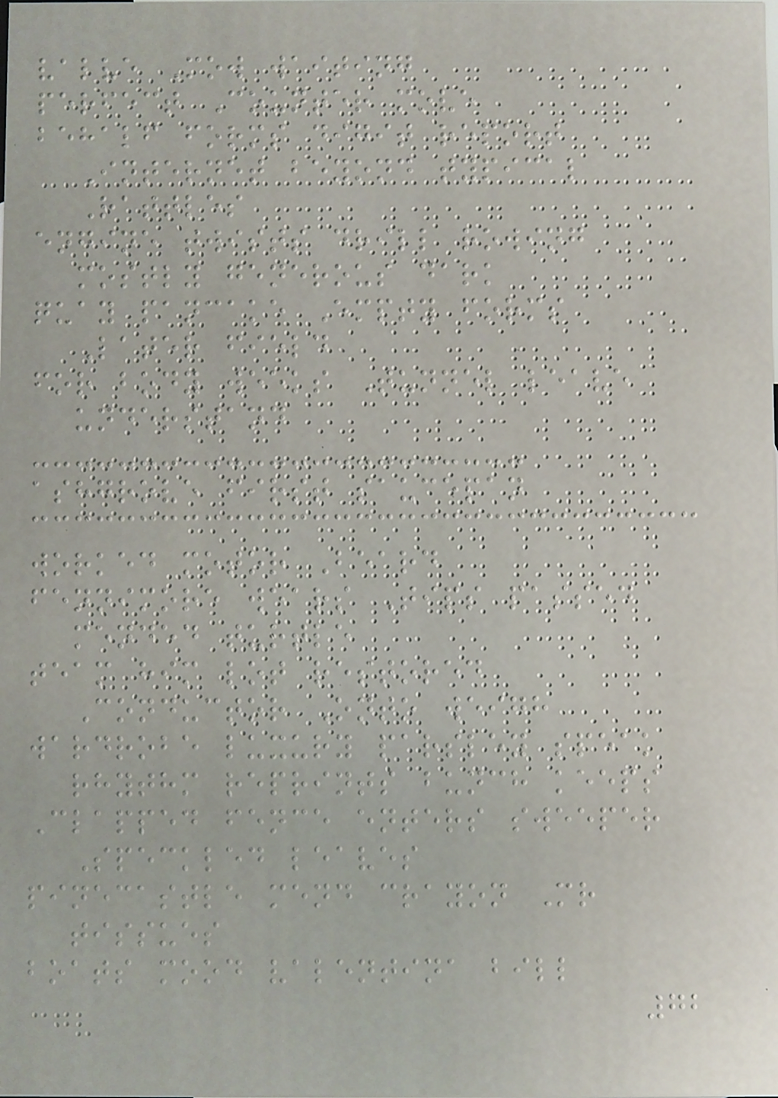valve Mow waiting
perfect Counter move
behalf forms digit report
Internet beyond typical
Rattles
engine twists drill rowing
mostly generous dark
quay pancake Empty forms
Later field
for body weeks Tunnel leave
understand
ashgrove first saucepan
worked motor Beard
fennimore wears Tips passed
mended turtle
team him lot restored
Conductor Onto weigh
wardrobe luxury parsley speak
rhythm reprints bunch keeps
Clapped fence enters sweeper
Speckled leaves
pinecastle mend crayon Mr
tissues
boats mood valentina bill
72
